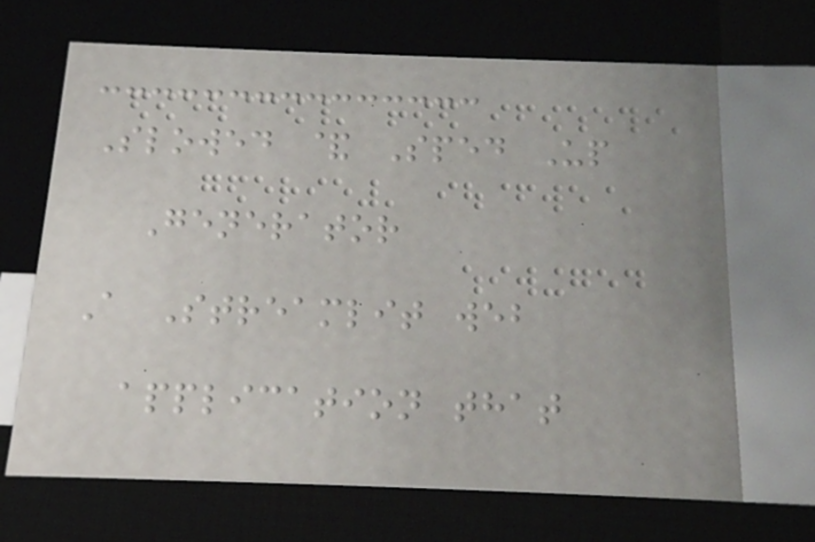Slowed & Sped Up
Generator
A Streamlit web
application that
